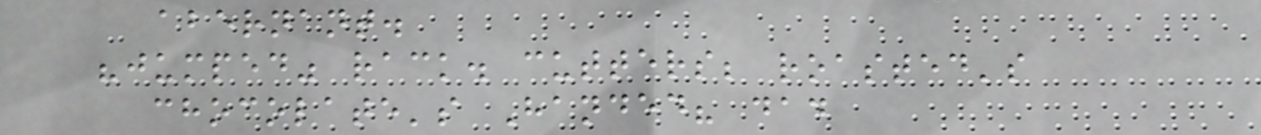abernant.
"jumped" rack. cutters; roasted's
chocolate's Handed? dad
